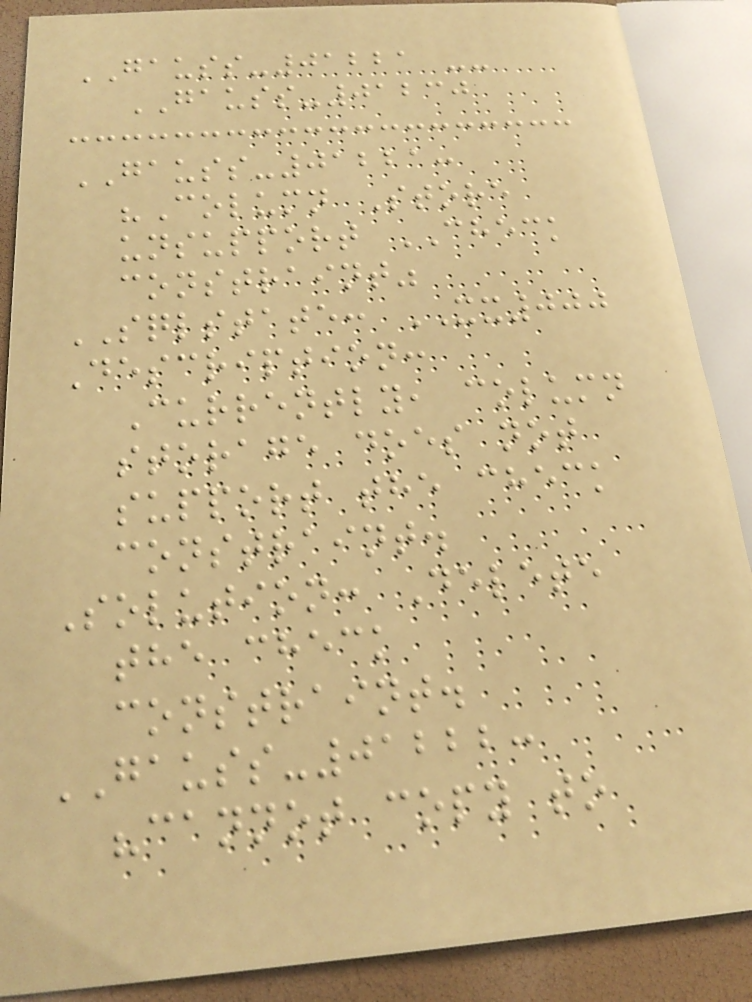GAUSS-01221 --
GAUSS-01230
GAUSS-01221:
"Column Store
unsupport CHECK
constraint"
SQLSTATE: XX000
Description:
Currently, column
storage does not
support the check
constraint.
Solution: Delete
the check
constraint.
GAUSS-01222:
"cannot copy to
